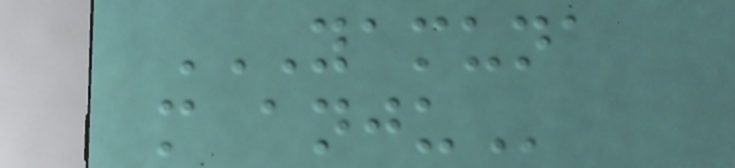YAMUNA
M ANJU
